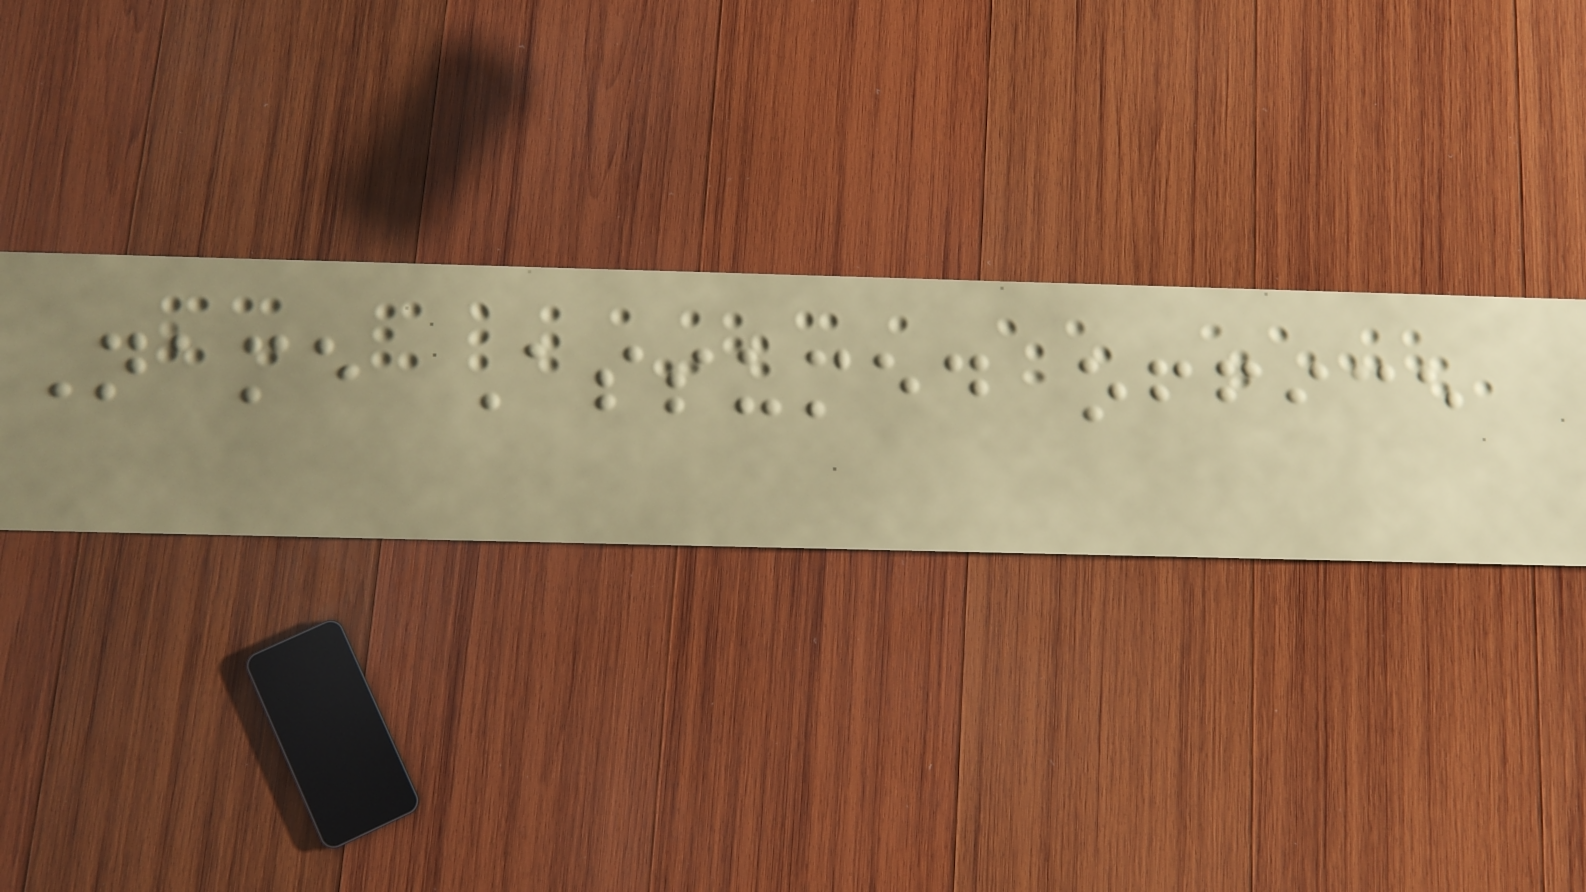Name Assumed office
